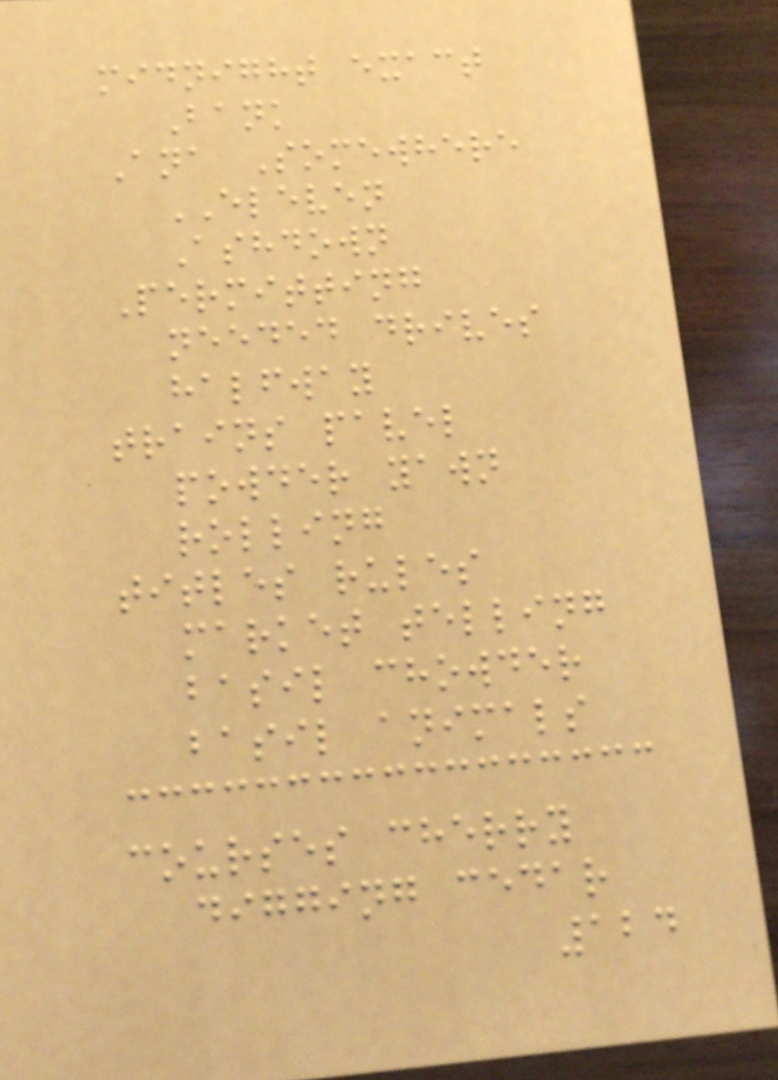midnight exact
Bank
Ana Somewhere
ELEVEN
Ashdown
Permitting
needed drives
halfway
trains pavel
powder yawn
rolling
titles rules
market telling
basil chowder
basil animals
courses cherry
digging cedar
124
